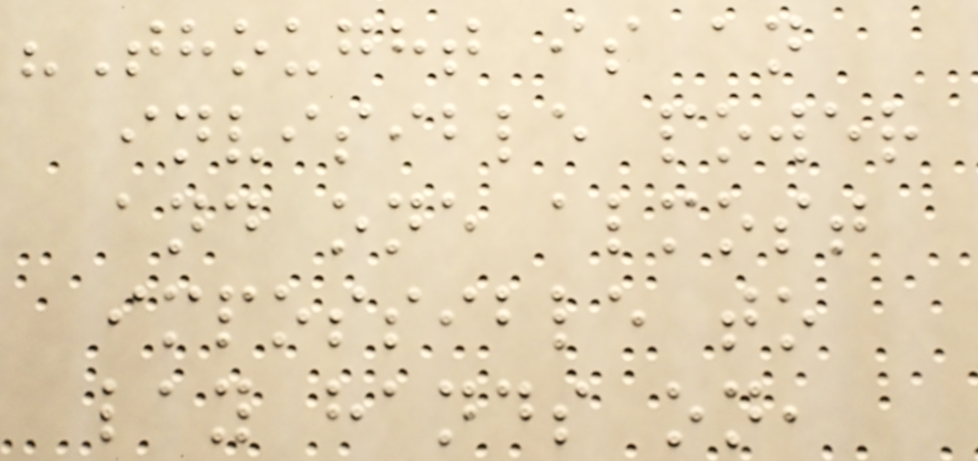"Thought is an
invisible power
and one almost
impossible to
lay hands on,
